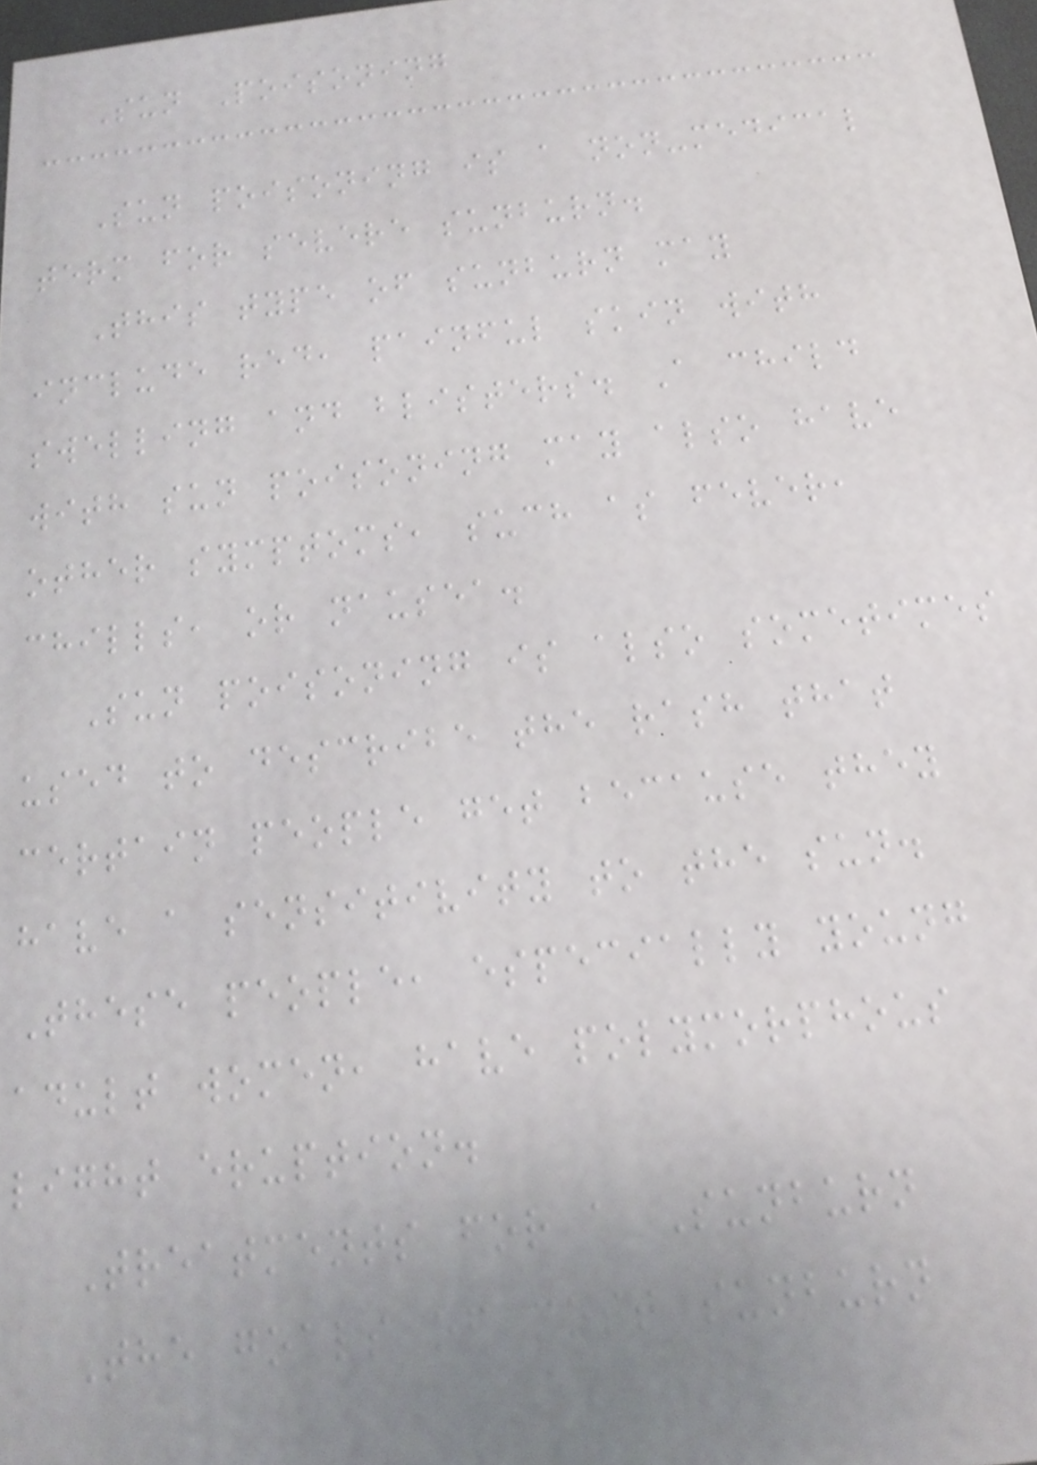Sun Poisoning
Sun poisoning is a non-medical
term for severe sunburn.
This type of sunburn may
include red, painful skin with
swelling and blisters. A child
with sun poisoning may also have
other symptoms, such as fever,
chills, or nausea.
Sun poisoning is also sometimes
used to describe the rash that
certain people get because they
have a sensitivity to the sun.
These people, especially young
adult women, have polymorphous
light eruption.
Treatments for a Sunburn
The goals of most sunburn
